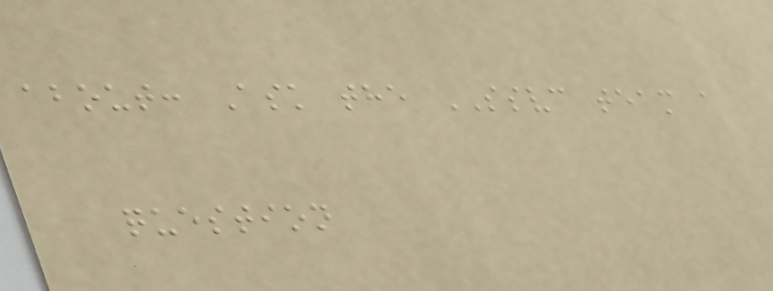about: Ask the SSVC team a
question
